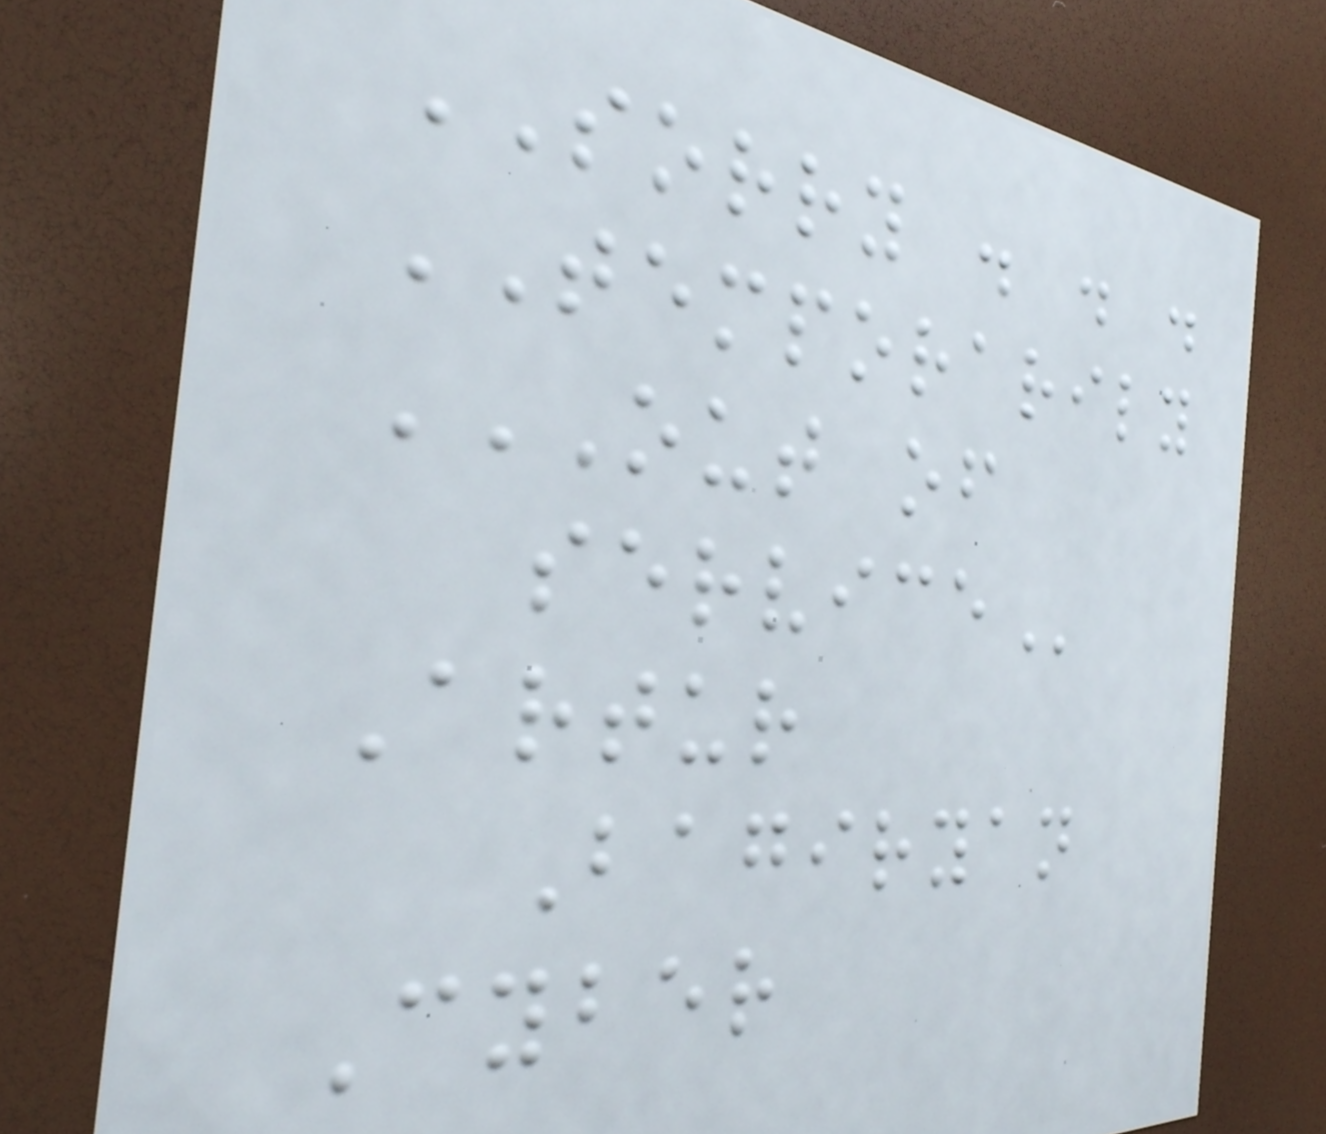SORRY . . .
TEMPORARILY
OUT OF
SERVICE
Artur
Bagiryan
Cyber
